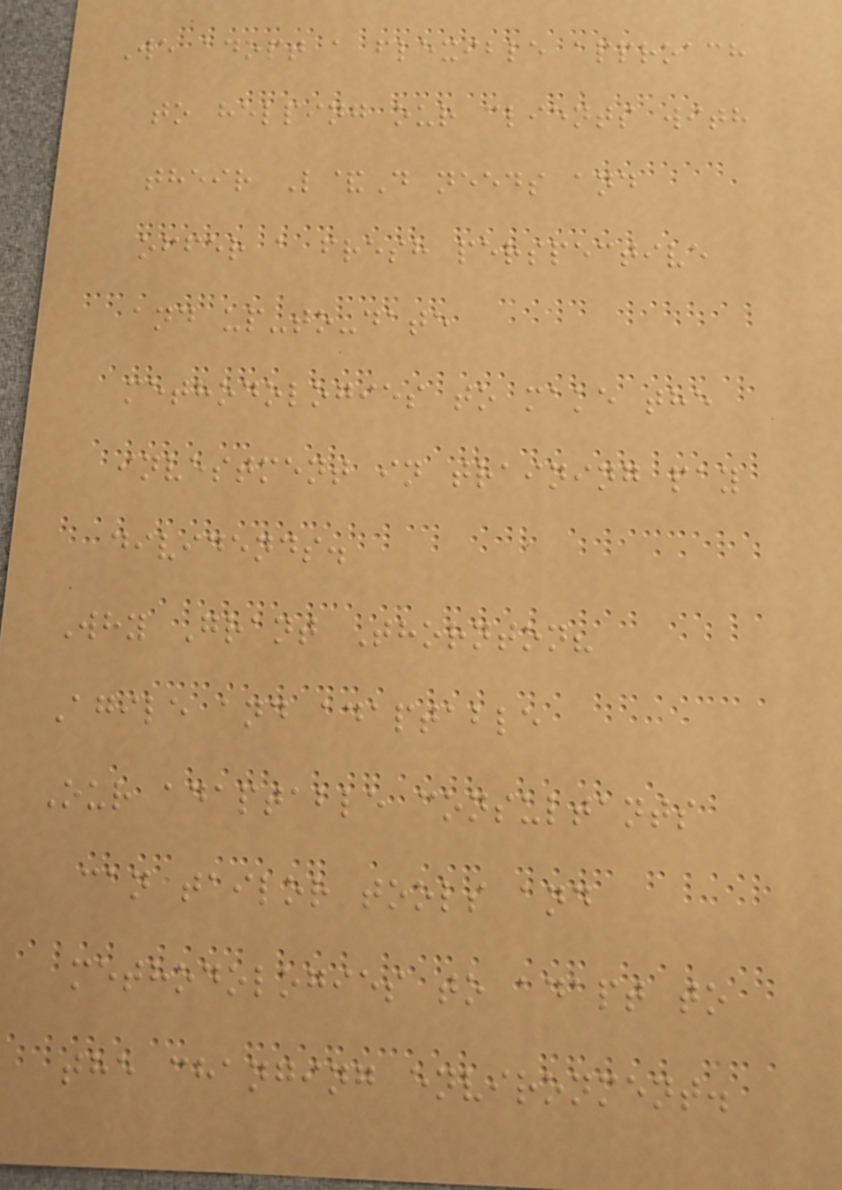We adopt a flexible approach
to helping our clients with
their L&D needs and
offer a fresh perspective
and up-to-date
methodologies to make the
investment in training pay
dividends.
Why Grant Thornton?
Agile and adaptable
Our adaptable consultants
can tailor tools and
methodologies to adapt to
the changing environment.
